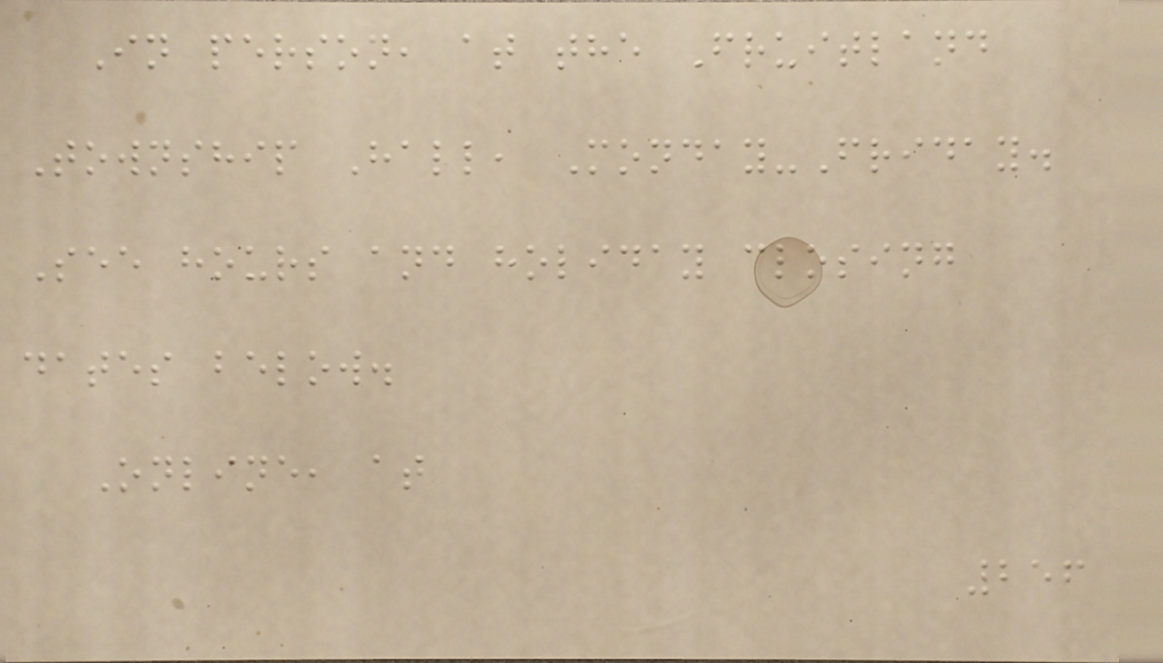In person, at the Fruitland
Township Hall, Monday-Friday.
See hours and holiday closing
dates below.
Online, at
256
